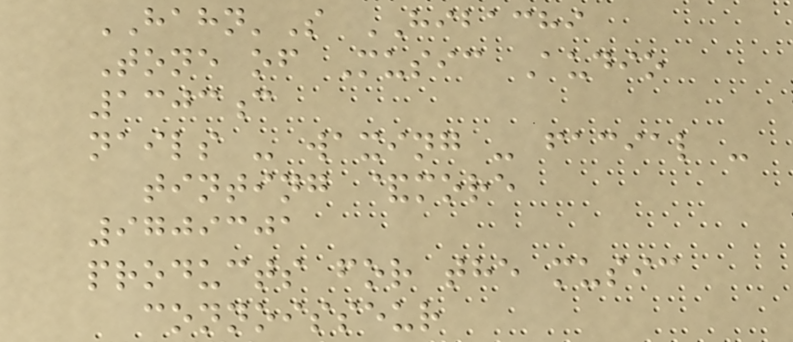HAHN'S HIBACHI
Tone of Music Audio
1303c
nails - waxing - facial -
tinting &more
9709301
products for the music
connoisseur
